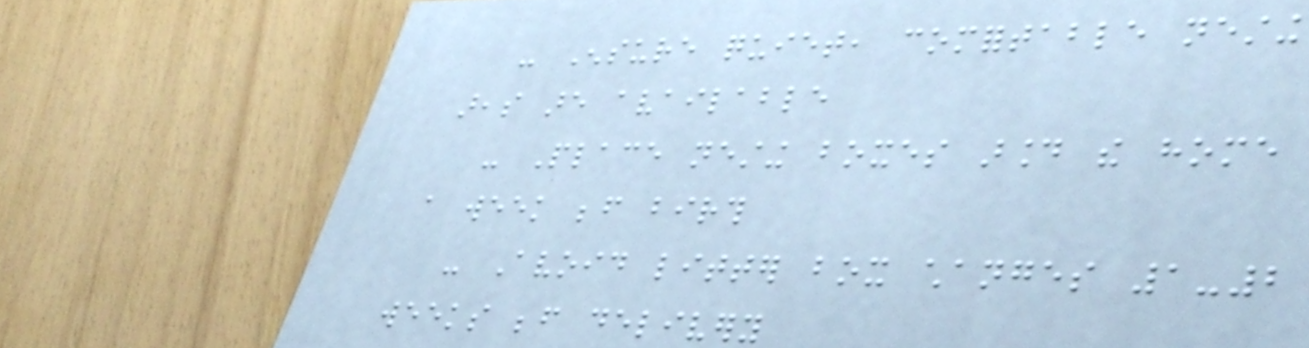- Ensure quiet, comfortable nesting
areas are available
- Place nesting boxes around the home
a week before birth
- Avoid litter box changes 1-2
weeks before delivery
